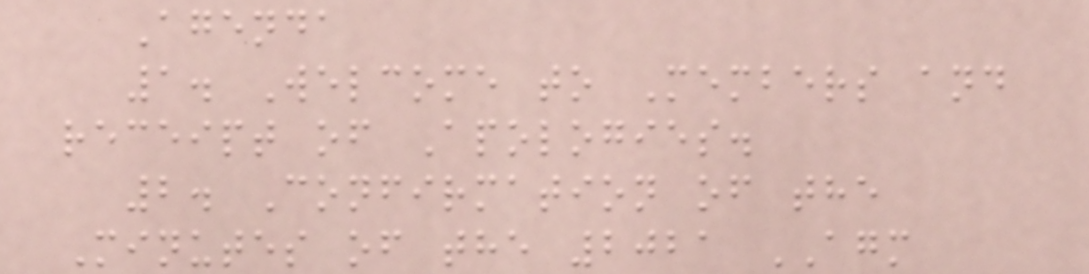Agenda
1. Welcome to Members and
receipt of Apologies.
2. Confirmation of the
Minutes of the 2021 AGM
